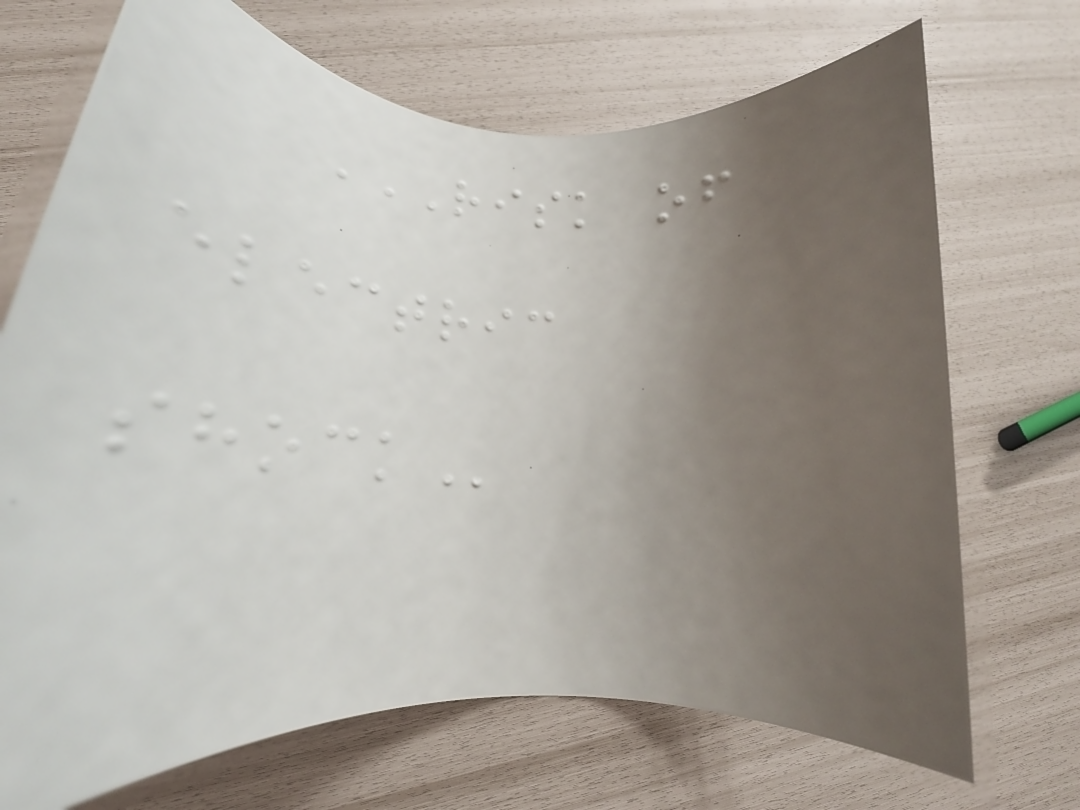RISK OF
ELECTRIC
SHOCK
